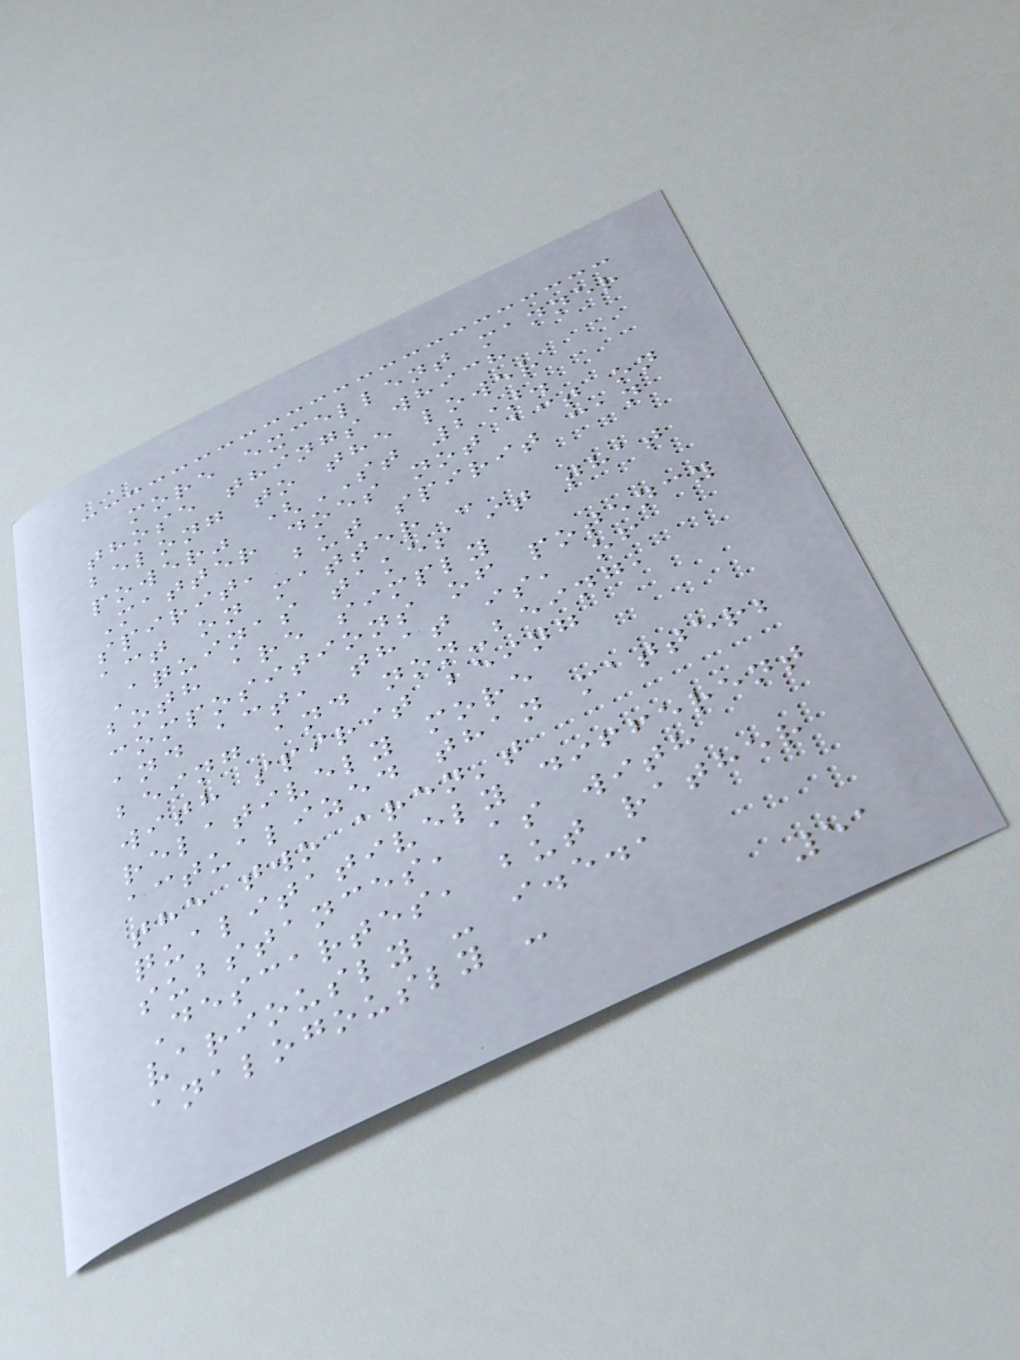more excellent manner
those things which
belong to the lower
power" (ST 2).
Matter does not act on
spirit, but spirit can
act on matter -
Aquinas takes it that
both are simply
compositions of potency
and act, that is, of
being and non-being,
with spirit being
relatively more
actualized than matter;
the two aren't
qualitatively different
substances, as with
Descartes, but rather
variously - i.e.,
analogously -
51
